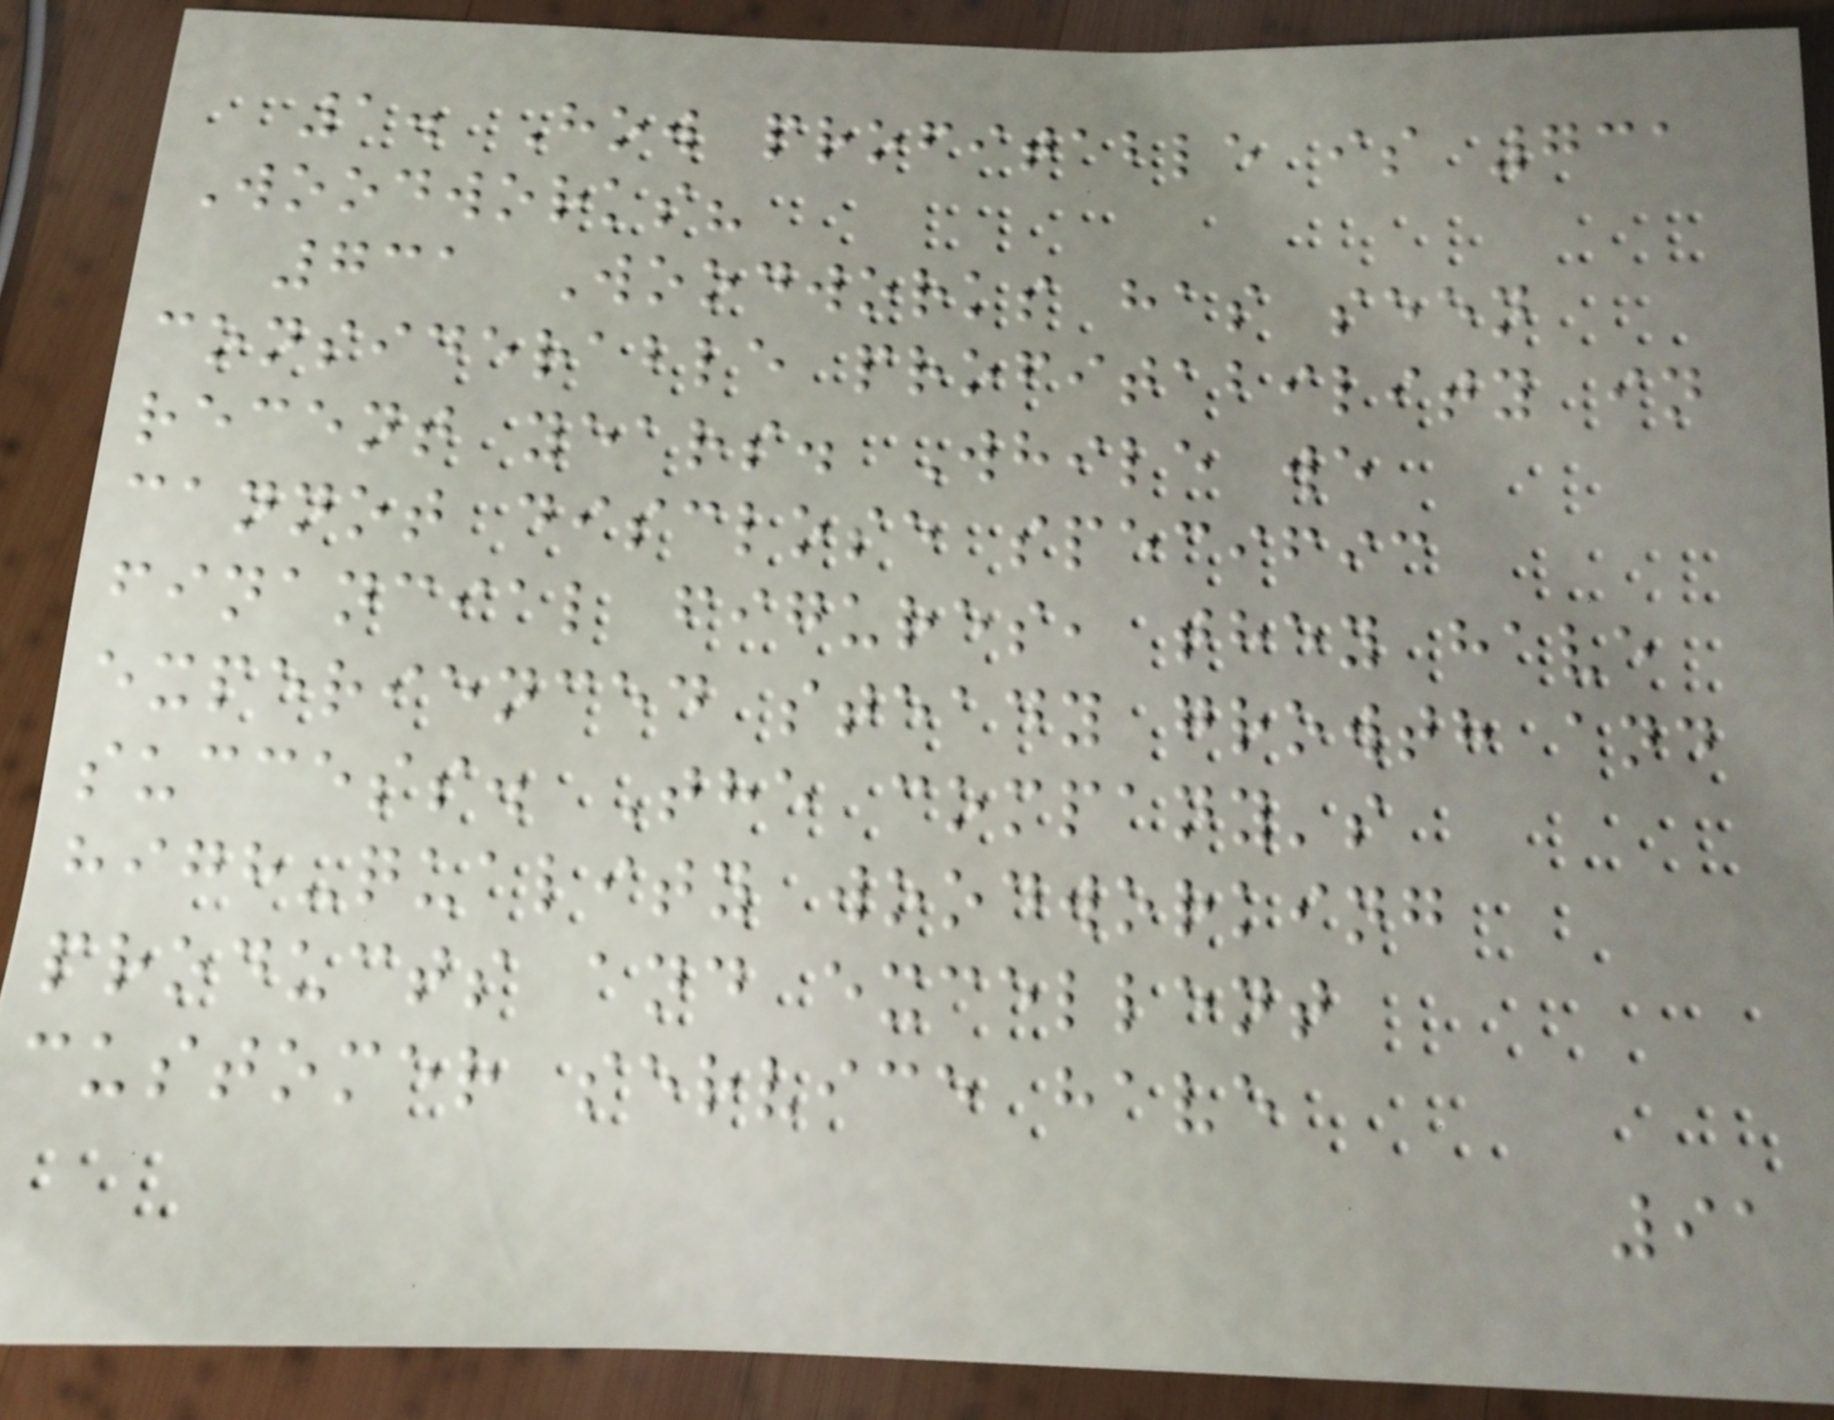1. How profitable is 731
Woodworks?
731 Woodworks has seen
considerable profitability in
recent years. While we
cannot disclose specific
financial figures, they have
experienced steady growth and
success. The company's
high-quality woodworking
products and excellent
customer service have
91
